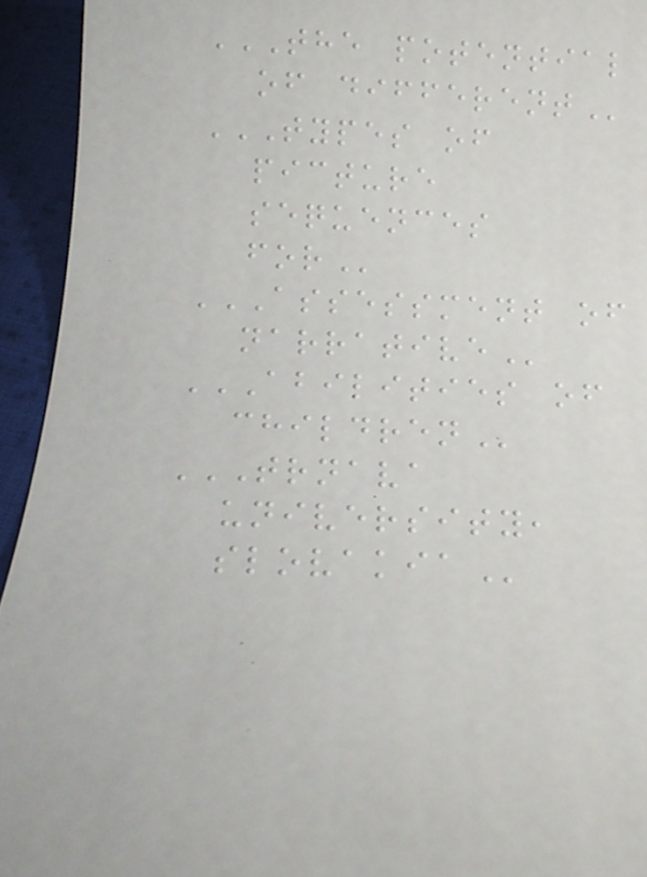THE POTENTIAL
OF DIFFERENT
TYPES OF
PICTURE
SEQUENCES
FOR
ASSESSMENT OF
NARRATIVE
ABILITIES OF
CHILDREN
TRNAVA
UNIVERSITY,
SLOVAKIA
